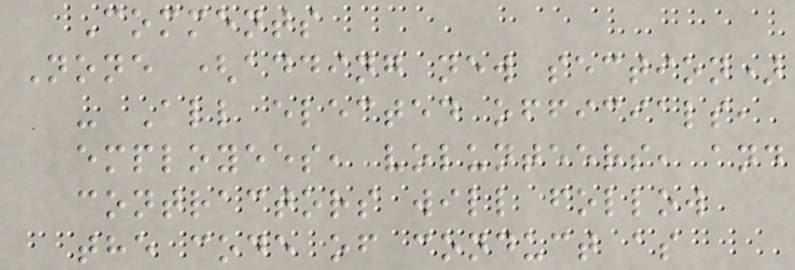Comments
None (adding new section)
- All elected officials,
employees, volunteers, and
contractors will follow
the code of conduct as
